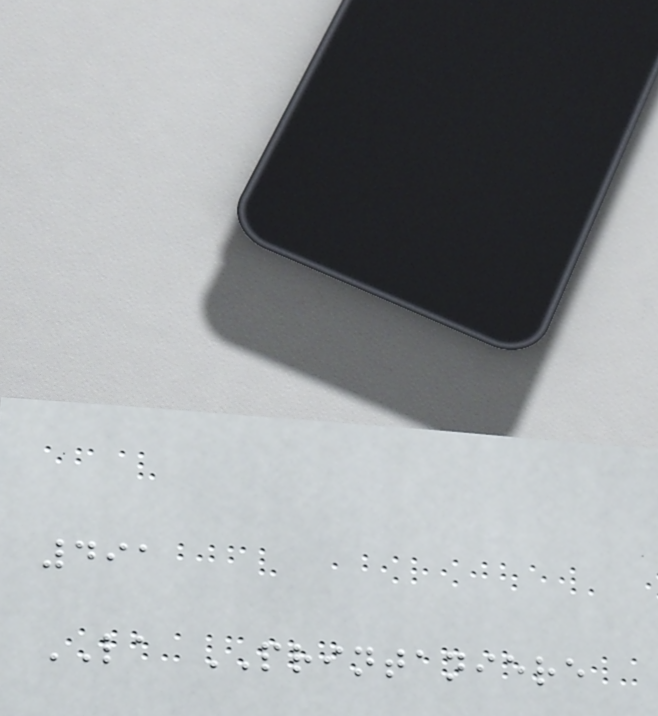491
LA PRINTANIERE
